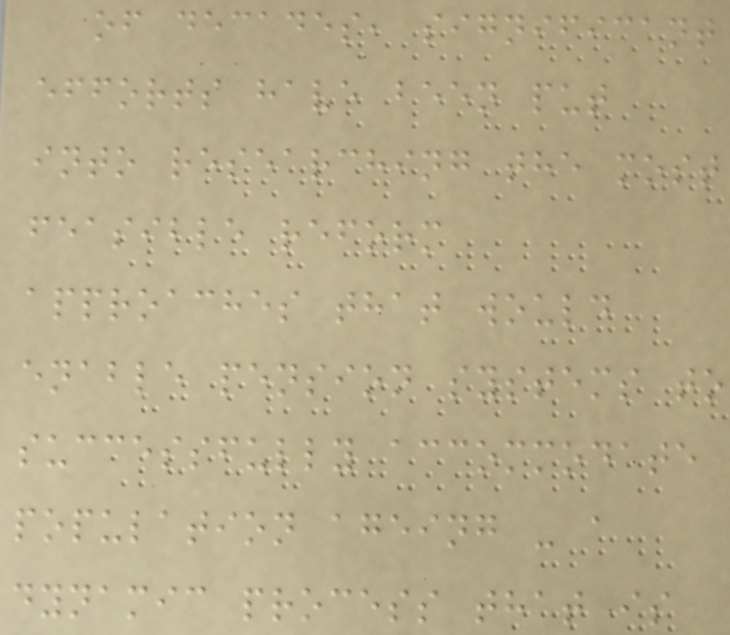of decades, significant
efforts have been put
into researching the most
feasible reform
approaches that would
enable pension systems to
successfully accommodate
population ageing - a
dynamic process that is
